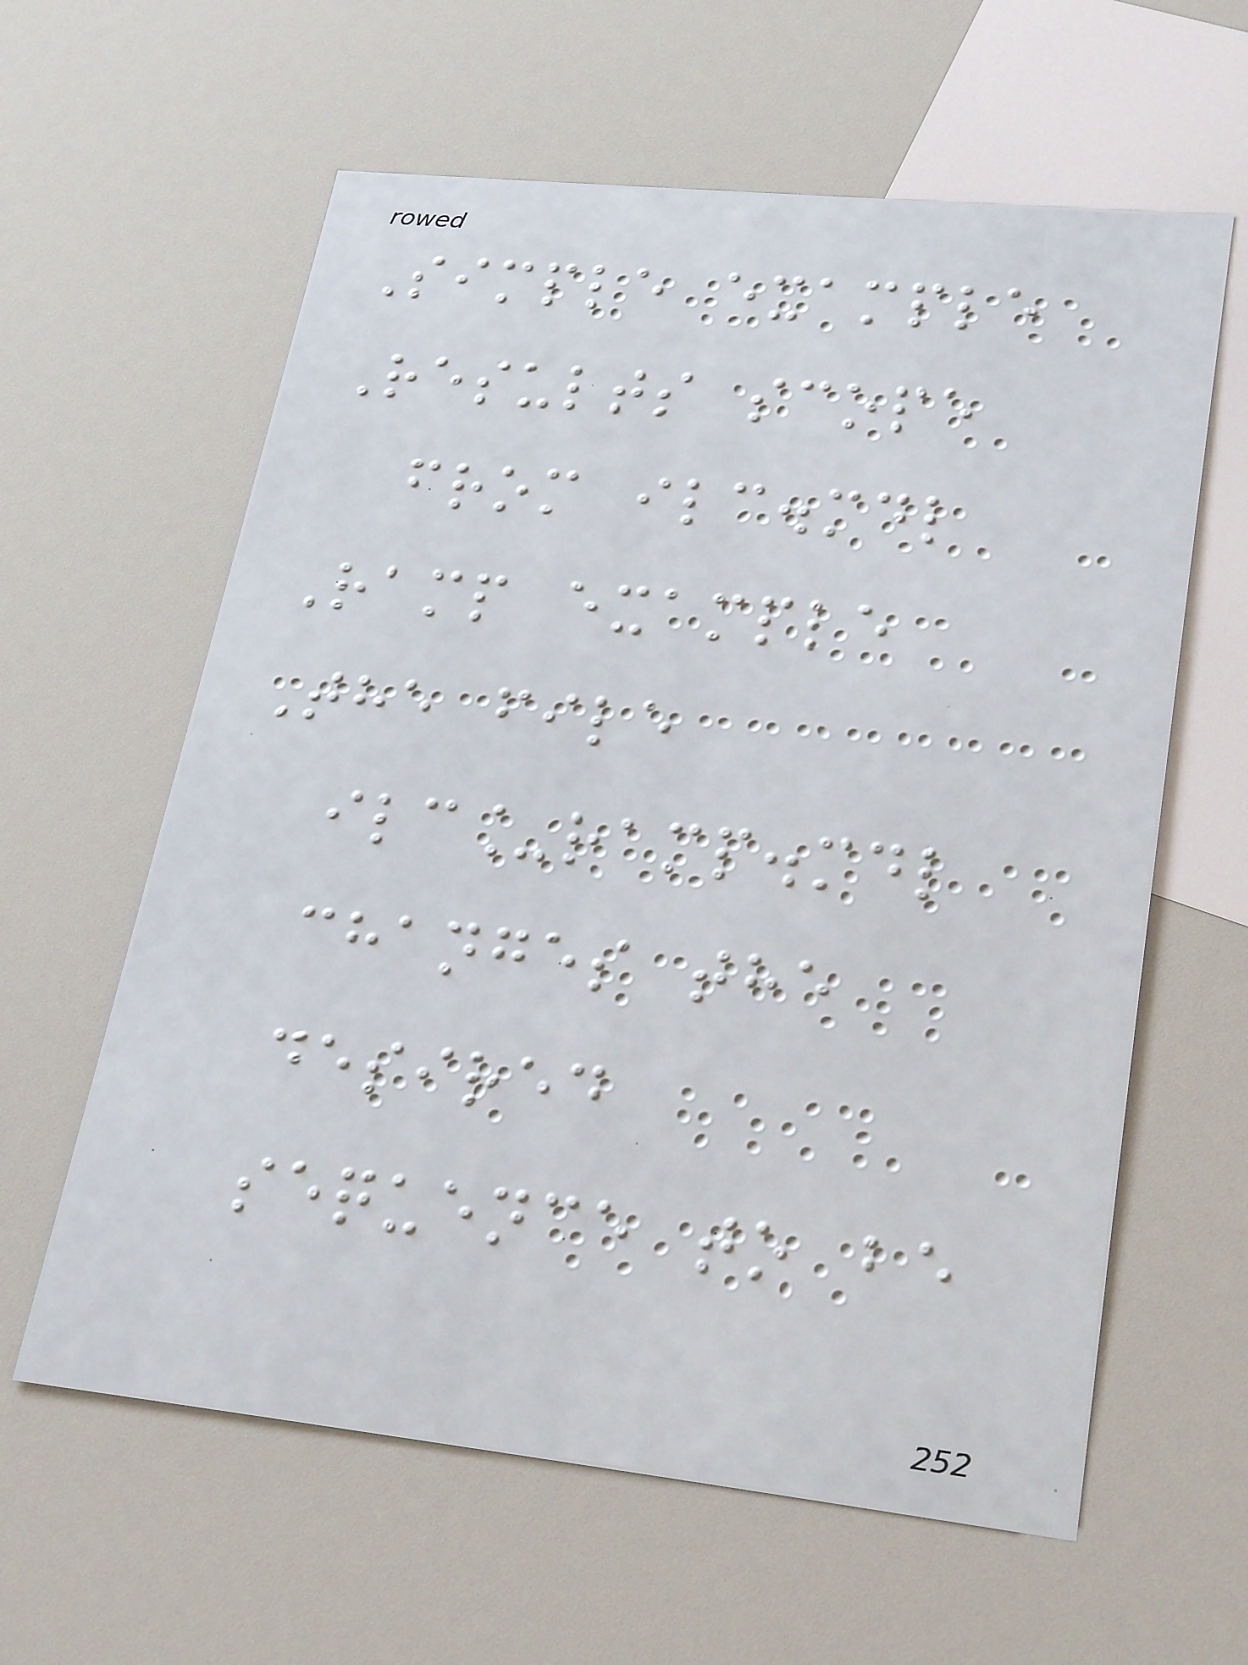Simple example
Results scope
from ilc.mdl
Ramp example
The file
ilc_ramp.mdl
changes the
desired
sequence to be
